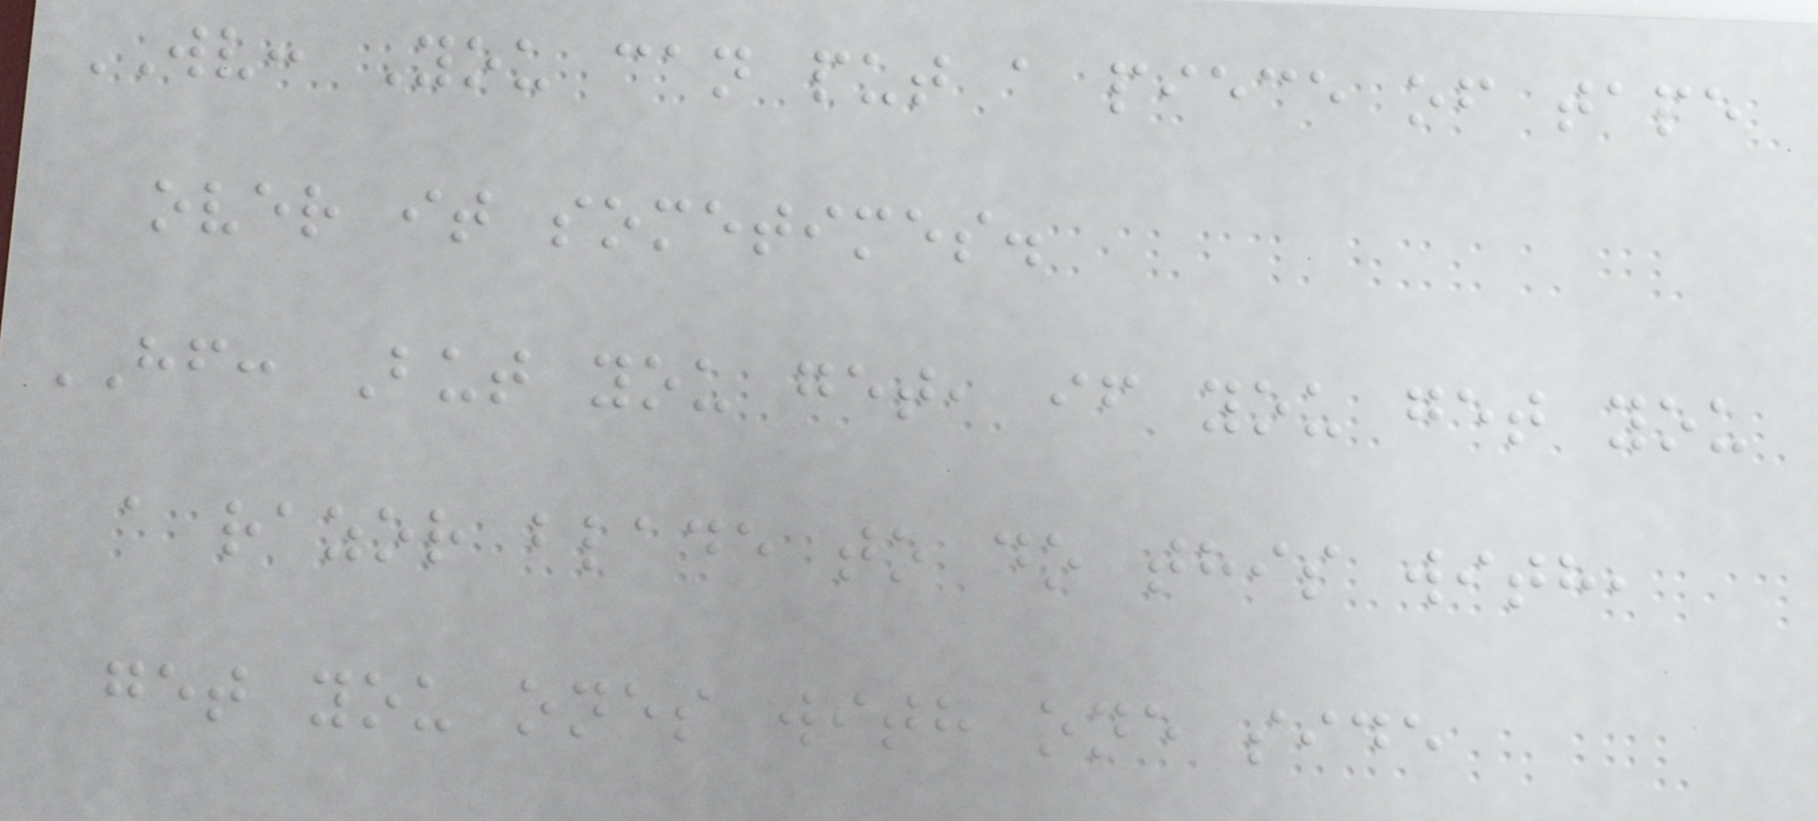WV: You can put a piece of tape
over it sometimes.
HF: But you get, if you get you
a razor blade to do this with,
get you ones with one side
